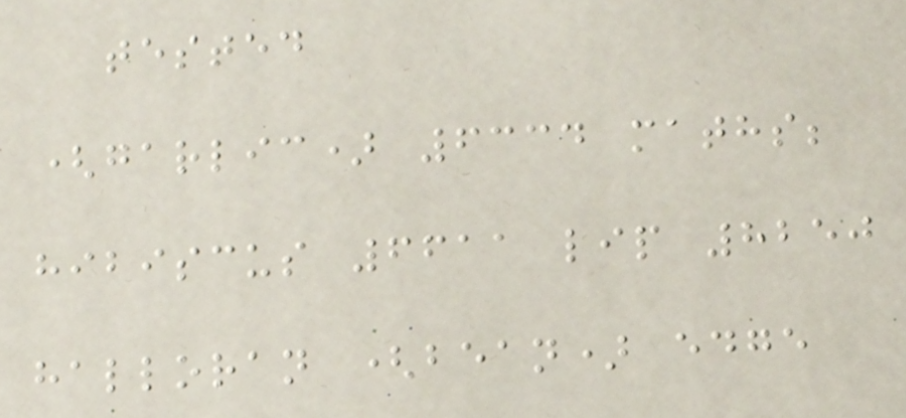tested
(garlic) 6334 maths;
hibiscus 6611 lip 8250
halloran (bean) edge
